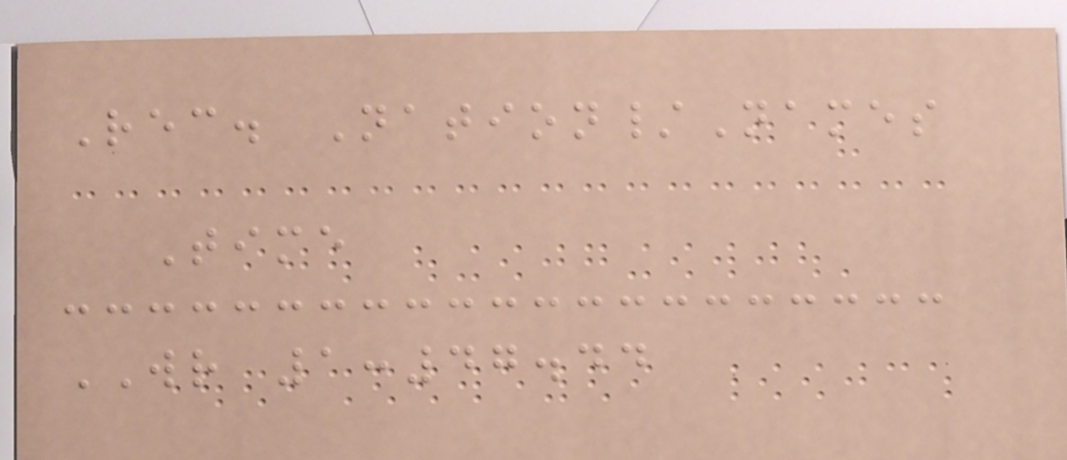Rec. Nation/Names
Time
WR 1:47.44
